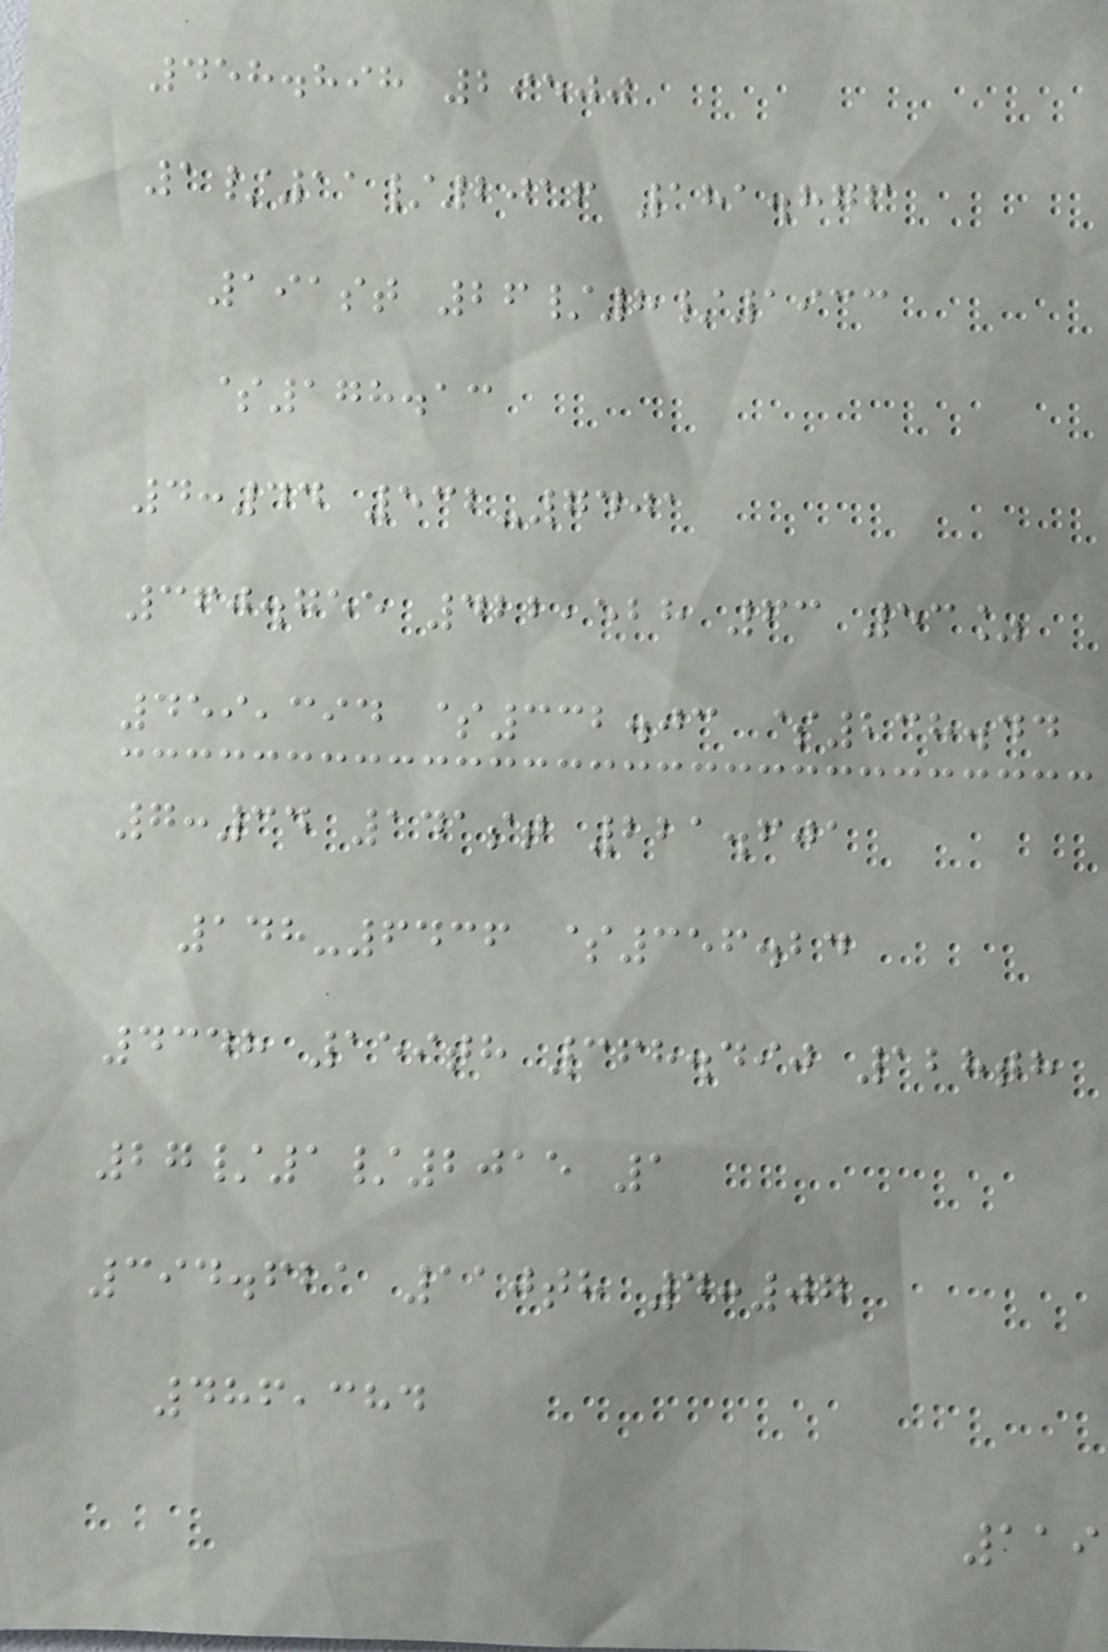458.898 29500
1/11/2016 181.876
191st 26/8/1933
$178.13
4:44 532-7401
360.755 422,528 63 53%
459,394 $332.03 $238.44
7:34 141st 221.601
148-6436 $356.24
4348 159th 368.490 128th
27/1/2015 1
394.621 110th 4:07
486,384
119
